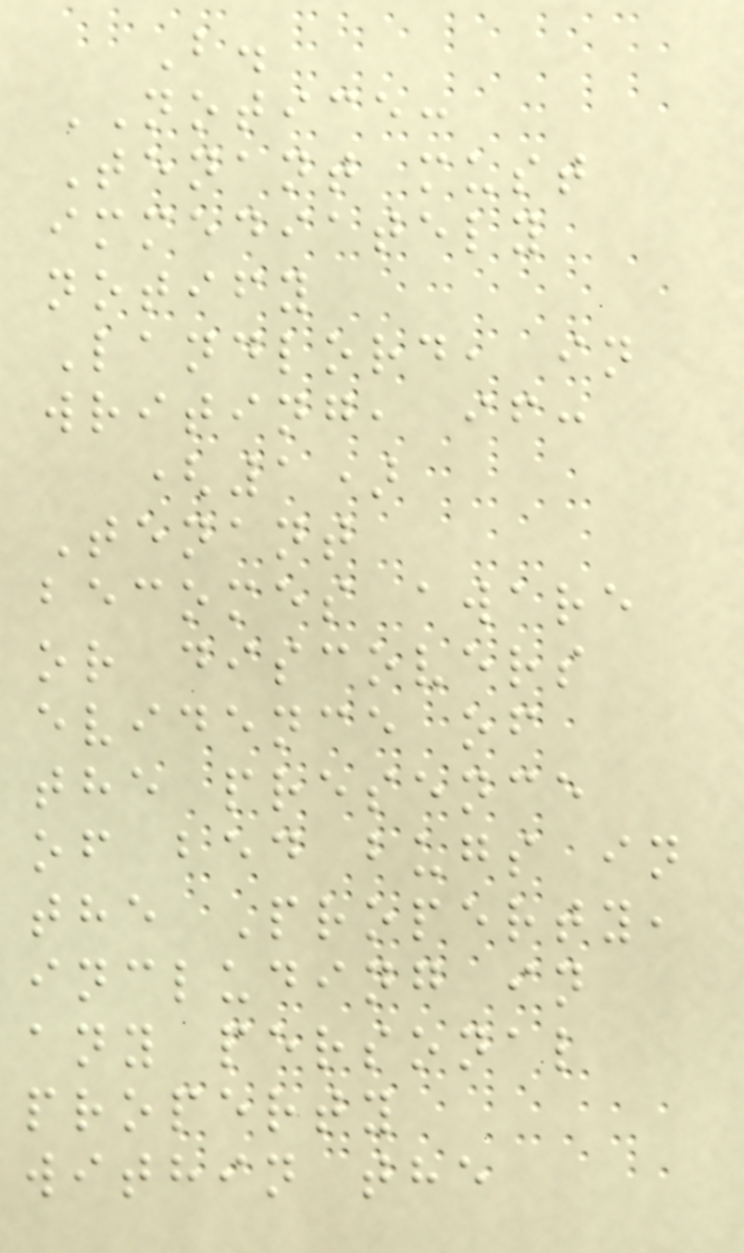B.
NOTICE:
Tenant must
immediately
notify
Landlord, in
writing, if:
(1)
Tenant
becomes aware
or discovers
evidence of
the presence
of bed bugs in
the Property,
including in
any personal
property
within the
